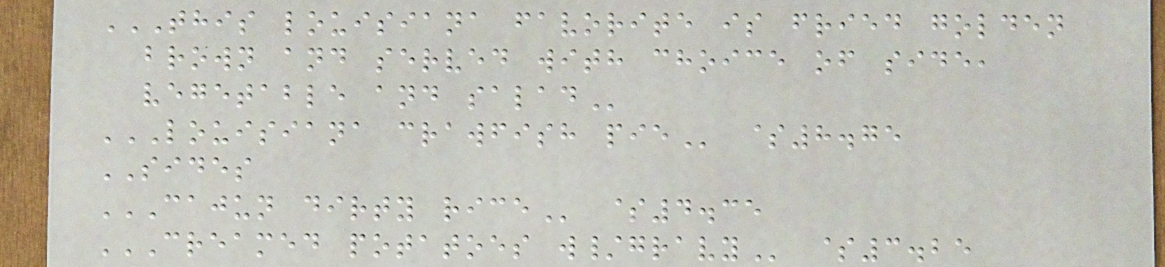THIS LOUISIANA FAVORITE IS FRIED GOLDEN
BROWN AND SERVED WITH CHOICE OF SIDE,
VEGETABLE AND SALAD
LOUISIANA CRAWFISH PIE $8.75
SIDES
CAJUN DIRTY RICE $4.35
CREAMED POTATOES W/GRAVY $3.25
